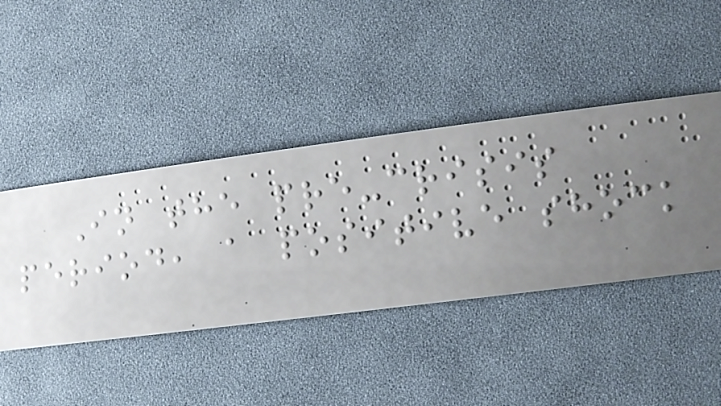In the pre-crisis
period, a positive shock
